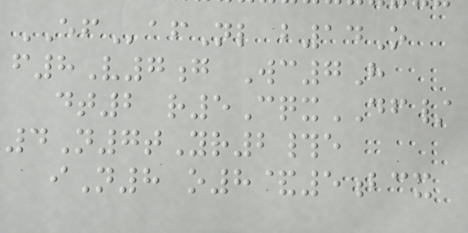EFafNl b14O
f8V7g Wc7H
dt2 r5CqxDF/
4N7tYr2#e
iN8 o8&5bcx
